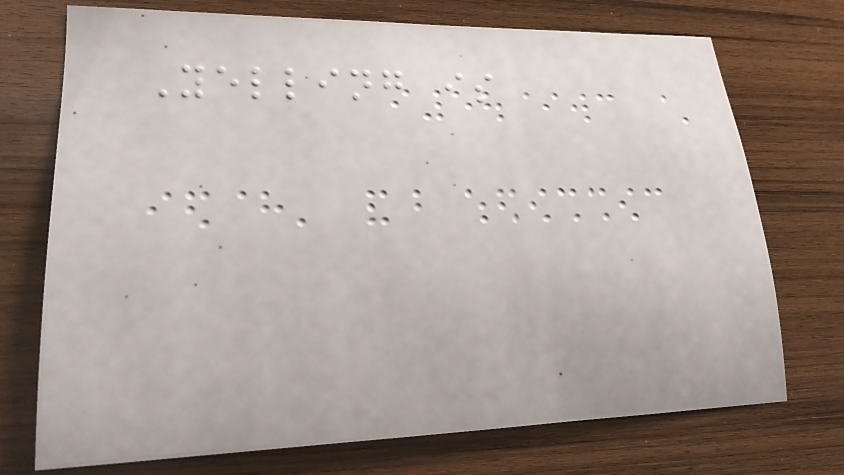Yelling is
